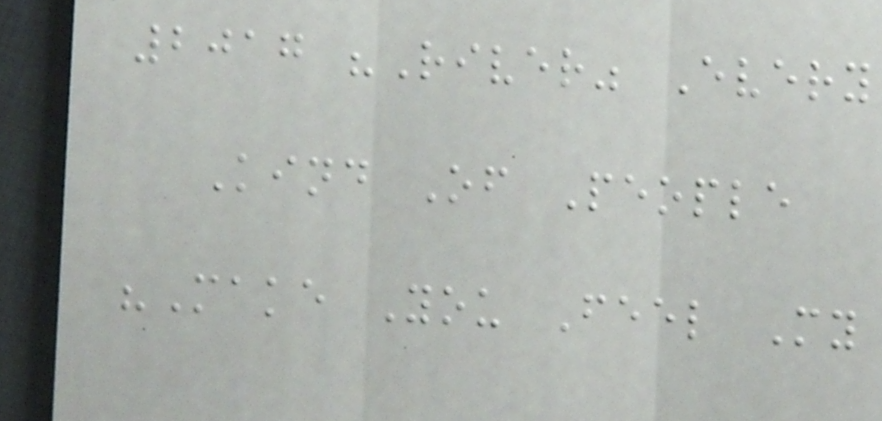2017 "River" Every
Kind Of People
"Make You Feel My
